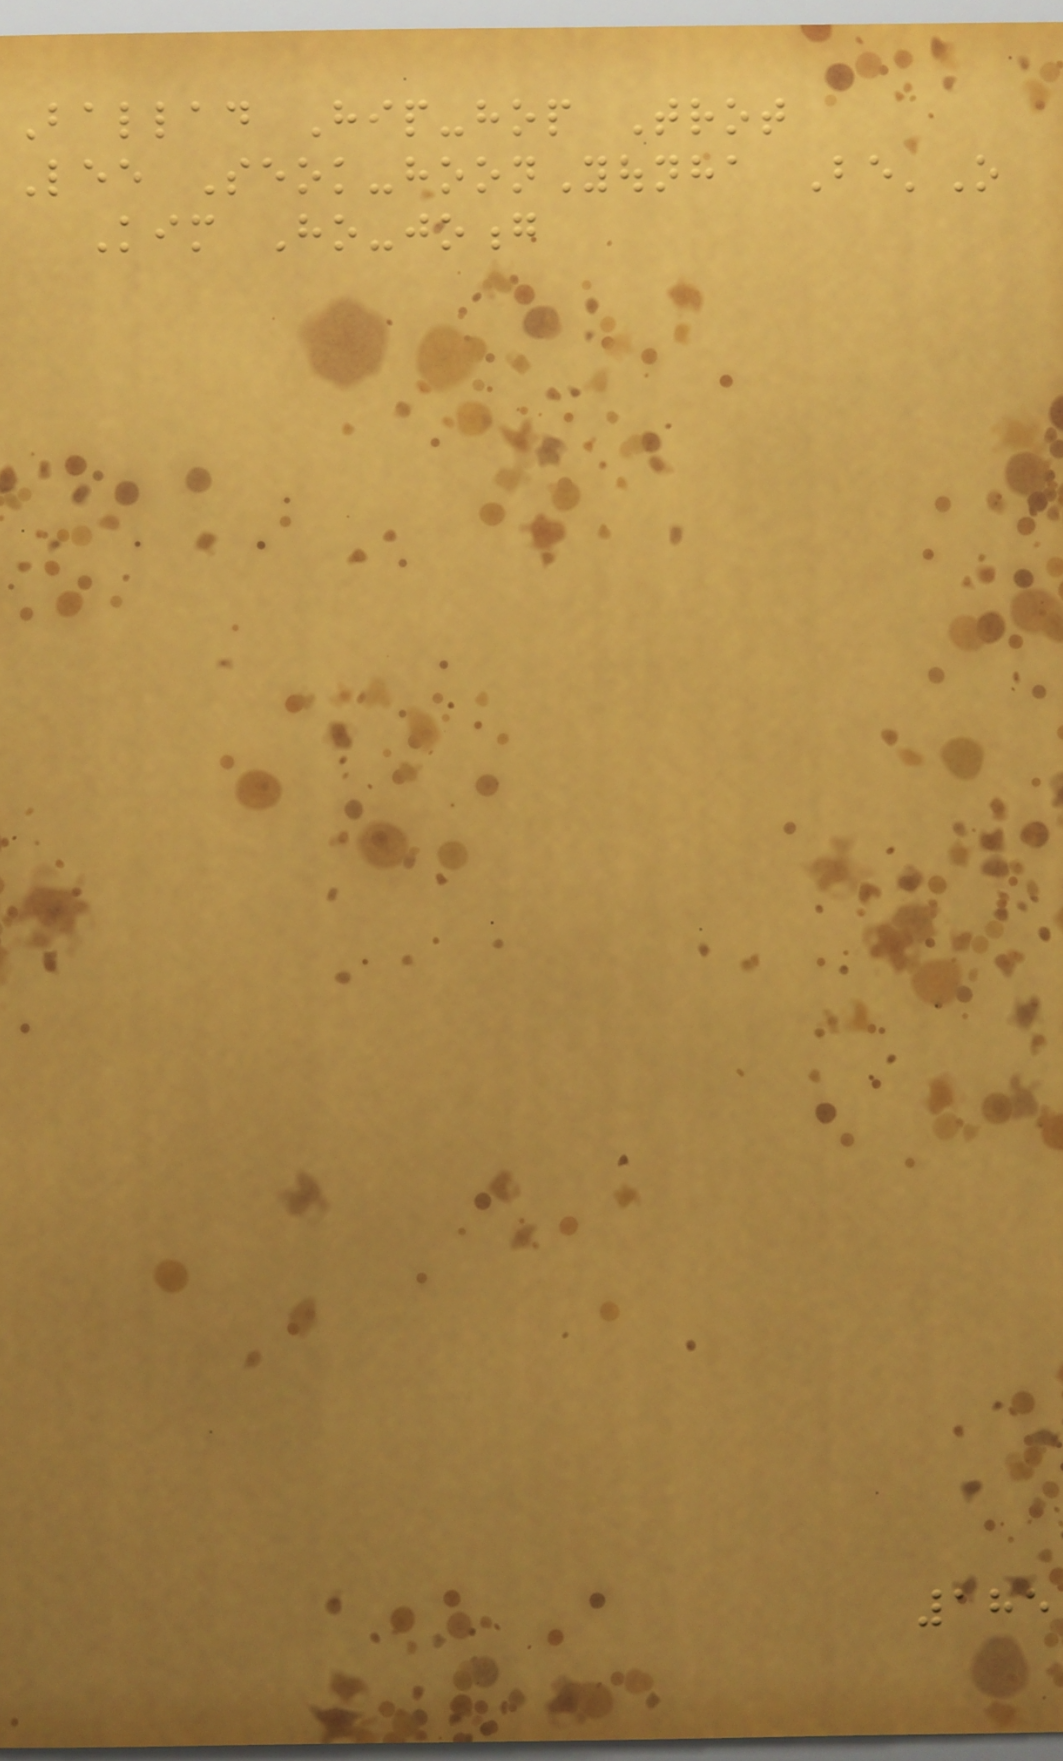Ballad Hip-hop Trot
Lee Seok-hoonYounha Be'O
Kim Ho-joong
185
